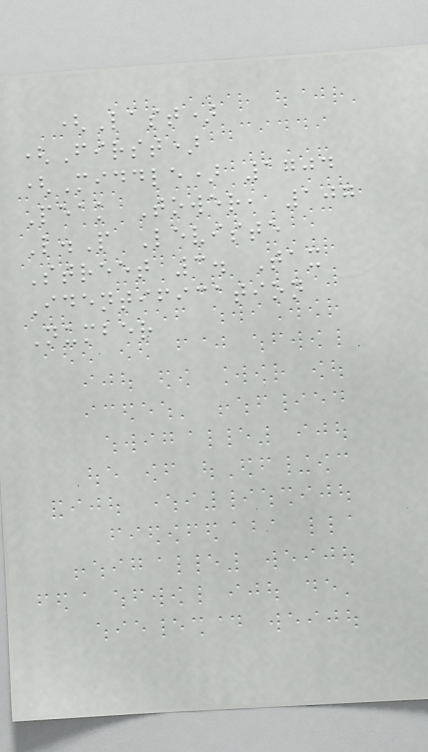(Last)
(First)
(Middle) 1704
Peak Tower, 107
L.P Leviste
Street 3. Tax
Identification
Number
